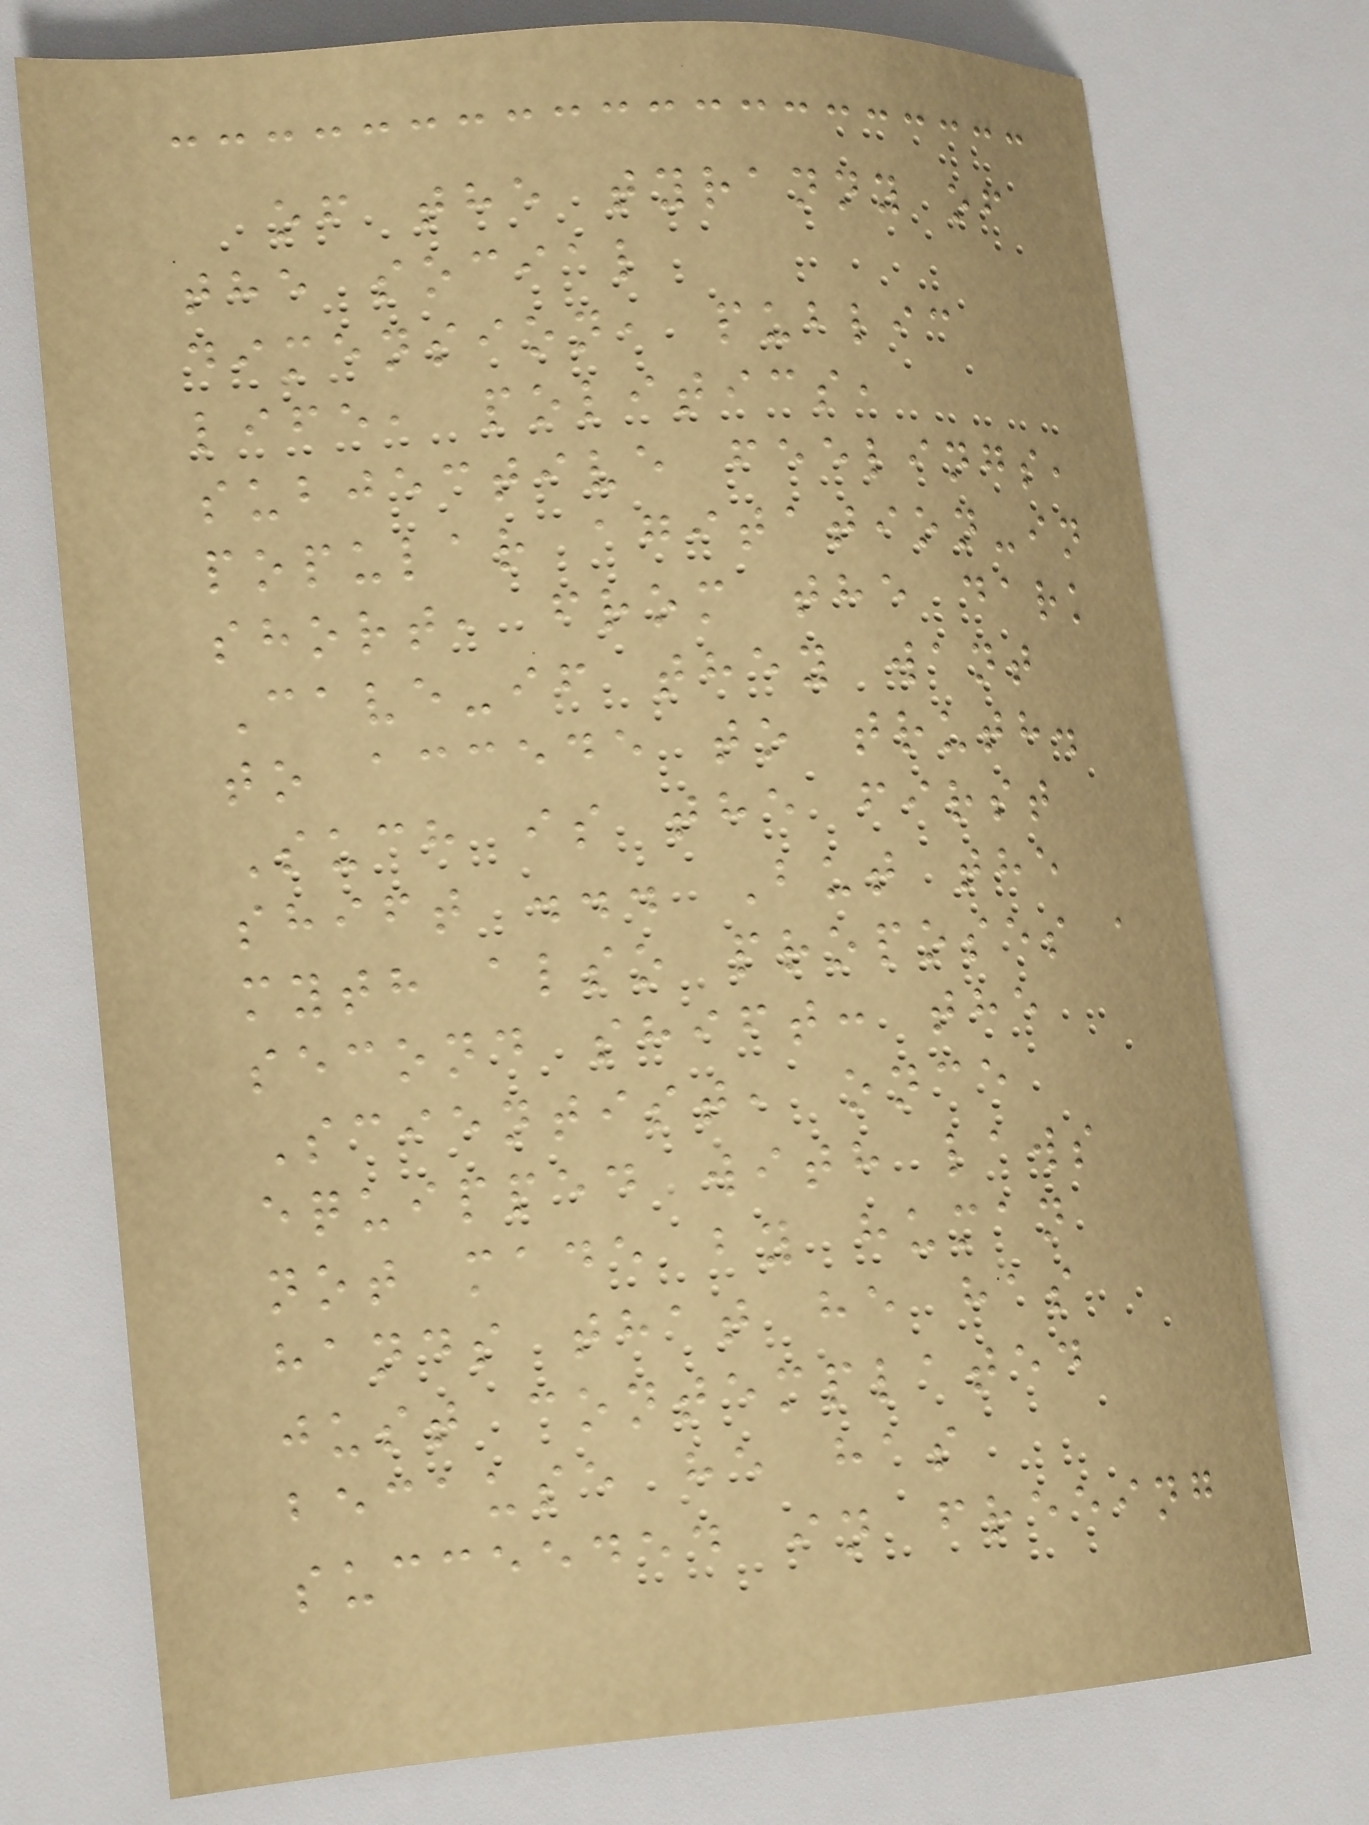of the tyranny of
the social
dimension, public
life, politics,
subjective feelings,
popular agitation-in
short, from the dark
Cave-if they want
to accede to truth.
Such is the first
shift ... But the
myth also proposes a
second shift: the
Scientist, once
equipped with laws
not made by human
hands that he has
just contemplated
because he has
succeeded in freeing
